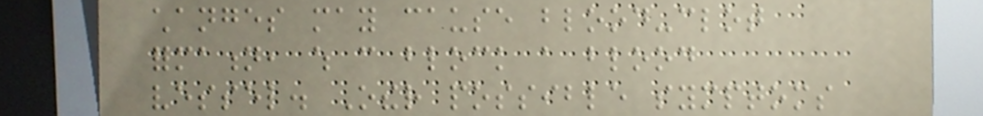changes may cause blood-clot
formation, which can block a blood
vessel. Other possible symptoms
